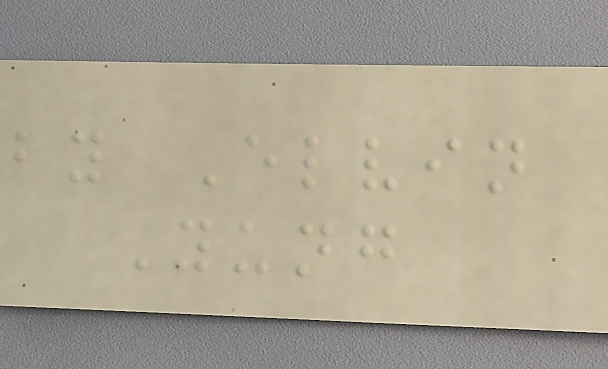by Elvin
Yung
